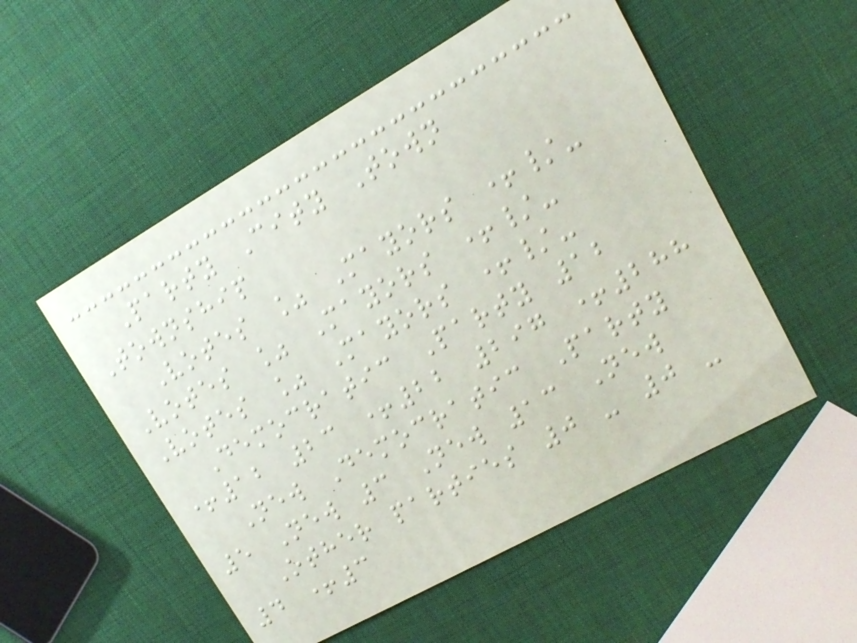Party City Town
Township
Votes % Mayors +/-
Votes % Mayors +/-
Votes % Mayors +/-
Democratic Party 12
+12 23 +22 297 +288
New Democratic Party
5 New 3 New 13 New
Other parties 0 - 0 -
4 +3
